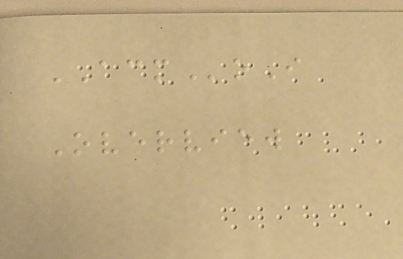ACMoI
Overview
